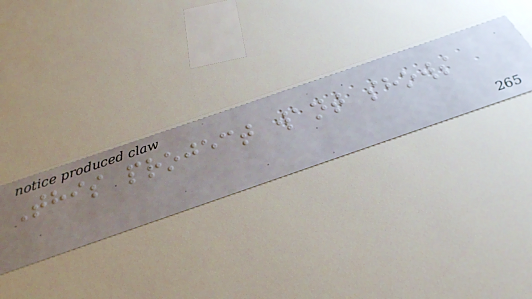This project want shows
